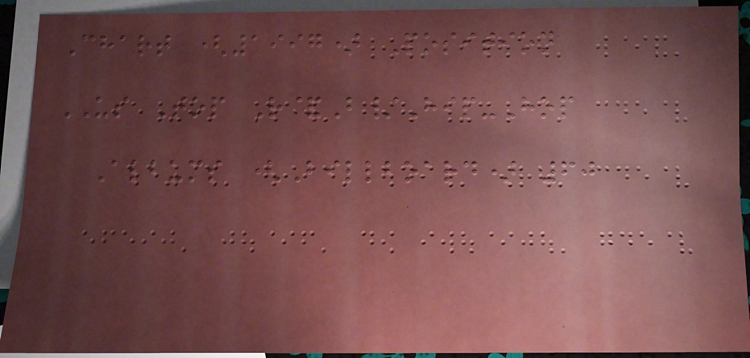Chart (1997) Position
US Top R&B/Hip-Hop
Albums (Billboard) 60
